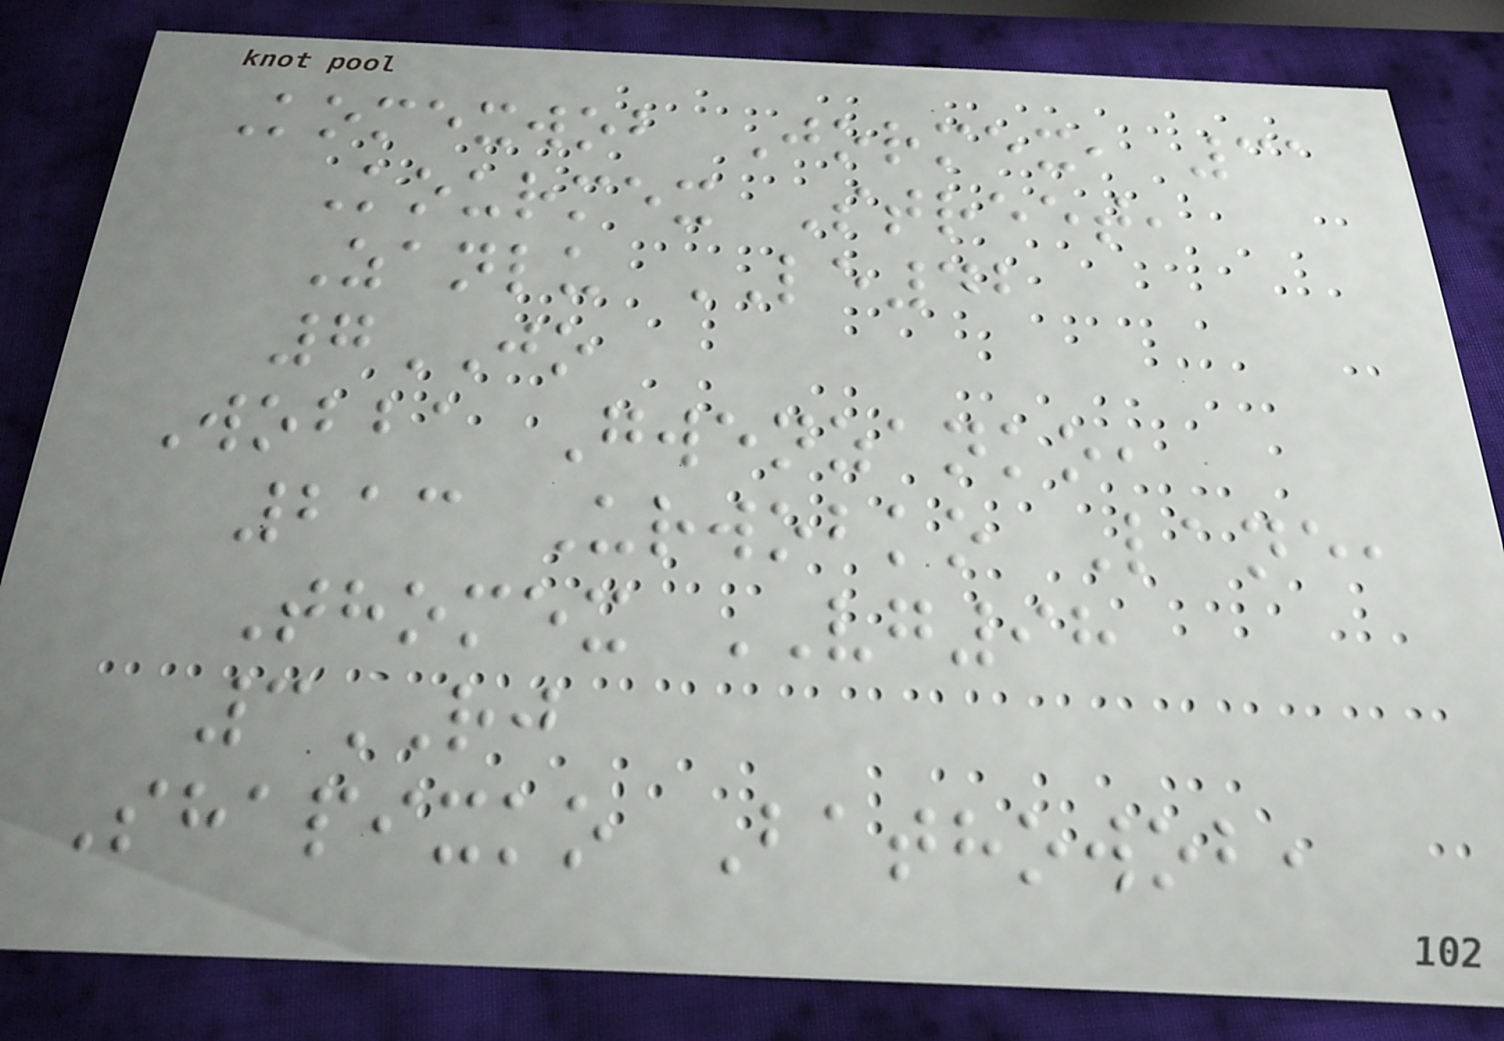Komexwob Jormex, 31
Kourmex Street,
Zanlu LE42
7JO
Wobba Gwenzanko,
213 Urwobko Lane,
Thomex VG98
3RJ
Shapixko Bathowob,
